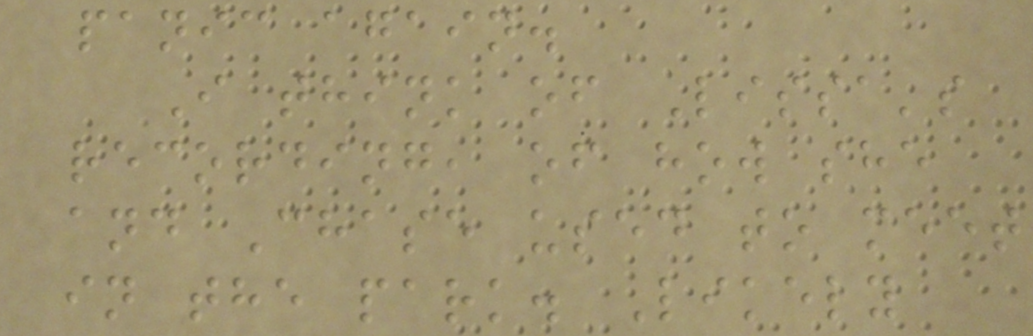panic again.
I think of Lissa's
recording, of how she
and Chase used to meet
in the park. Likely
